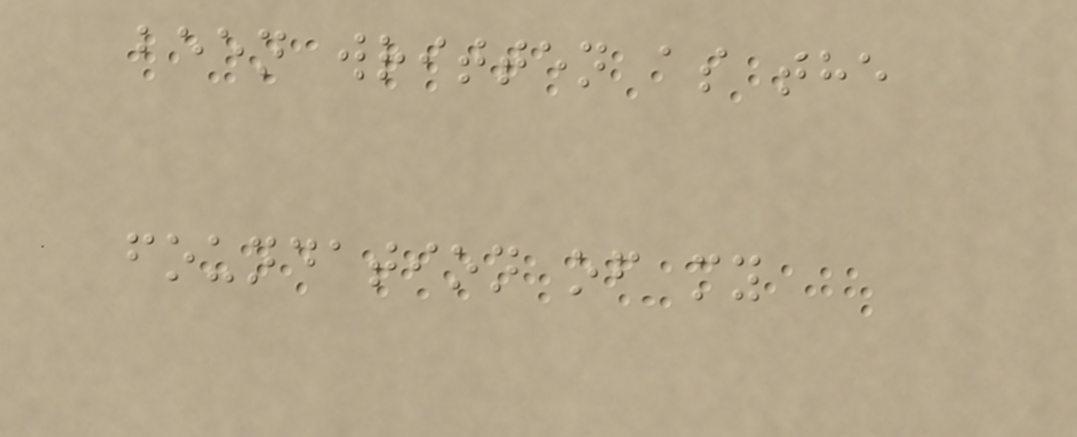been written as the
foundation of my
